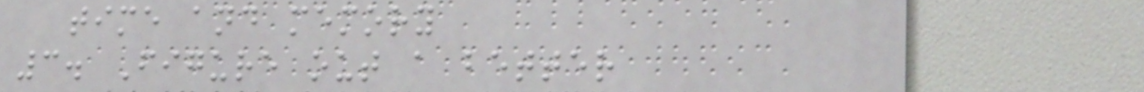time and memory
3. Figure out a better
